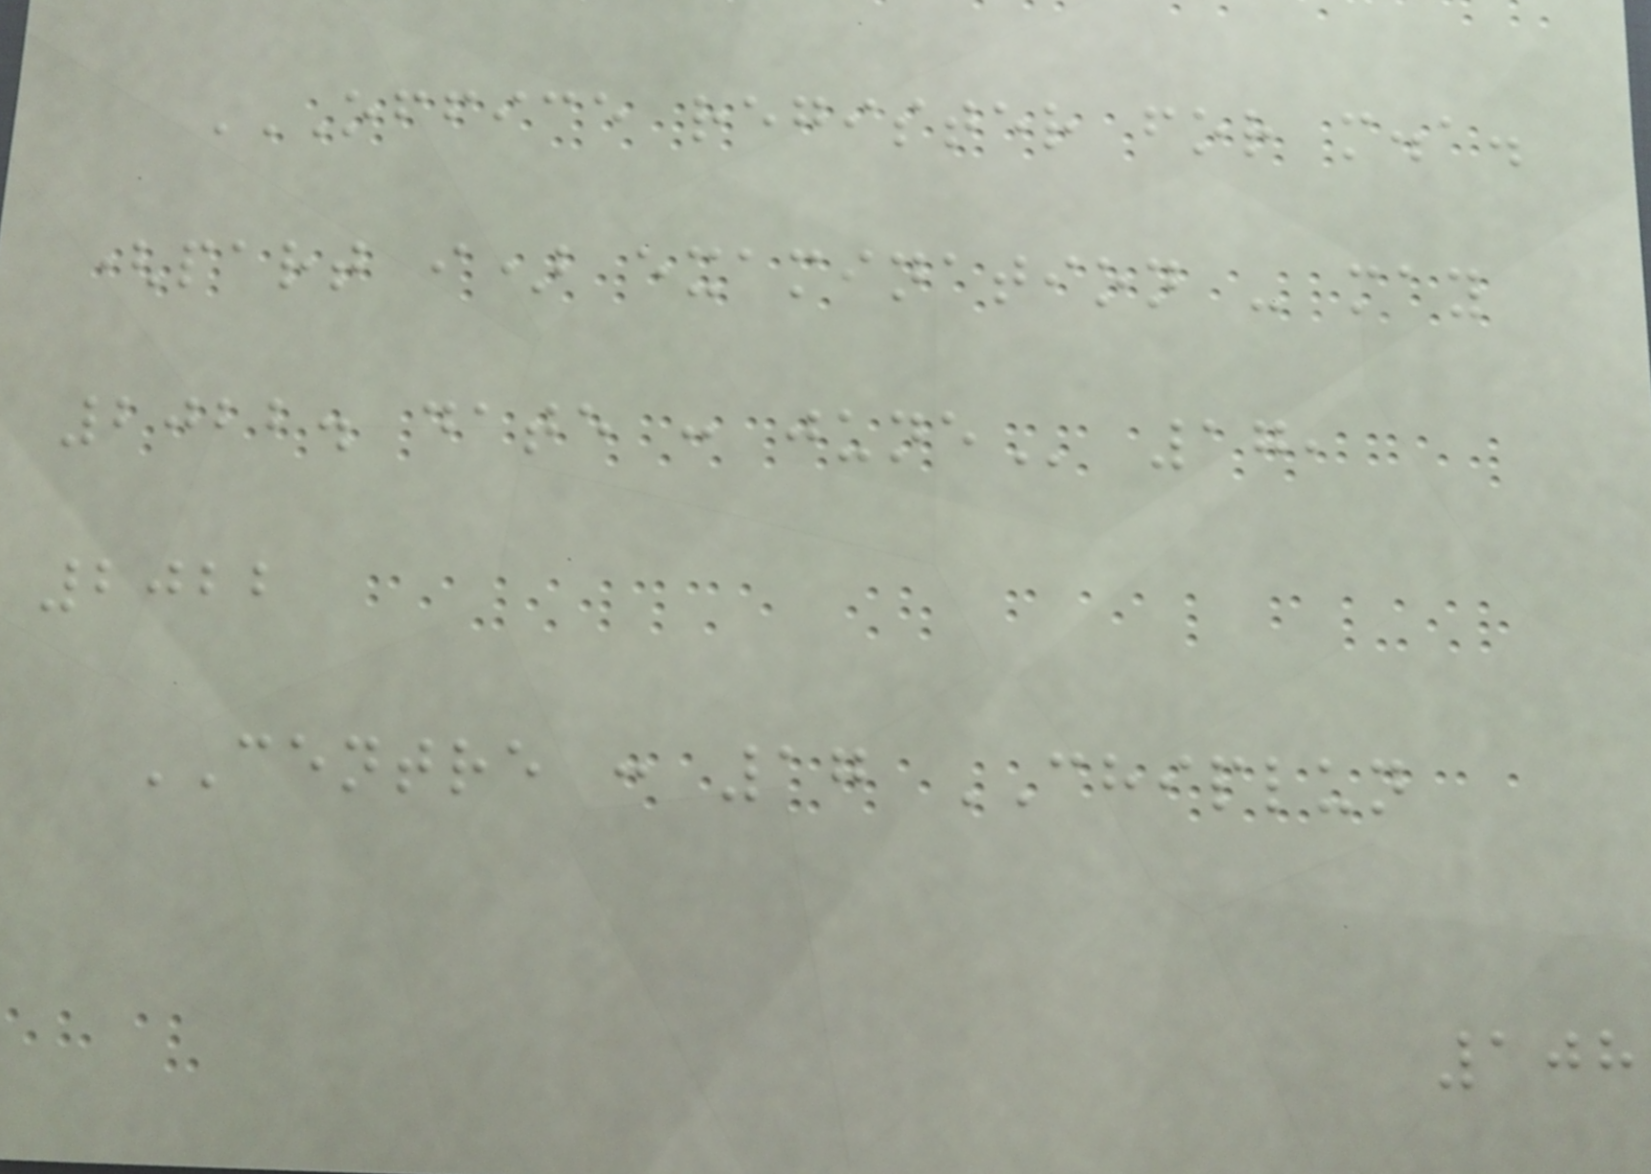OFFICE REGISTER FOR M.A.
(PART I) EXAMINATION - MAY
2022. DATE : JUNE 17,
2022
CENTRE : 17 CHIPLUN
108
